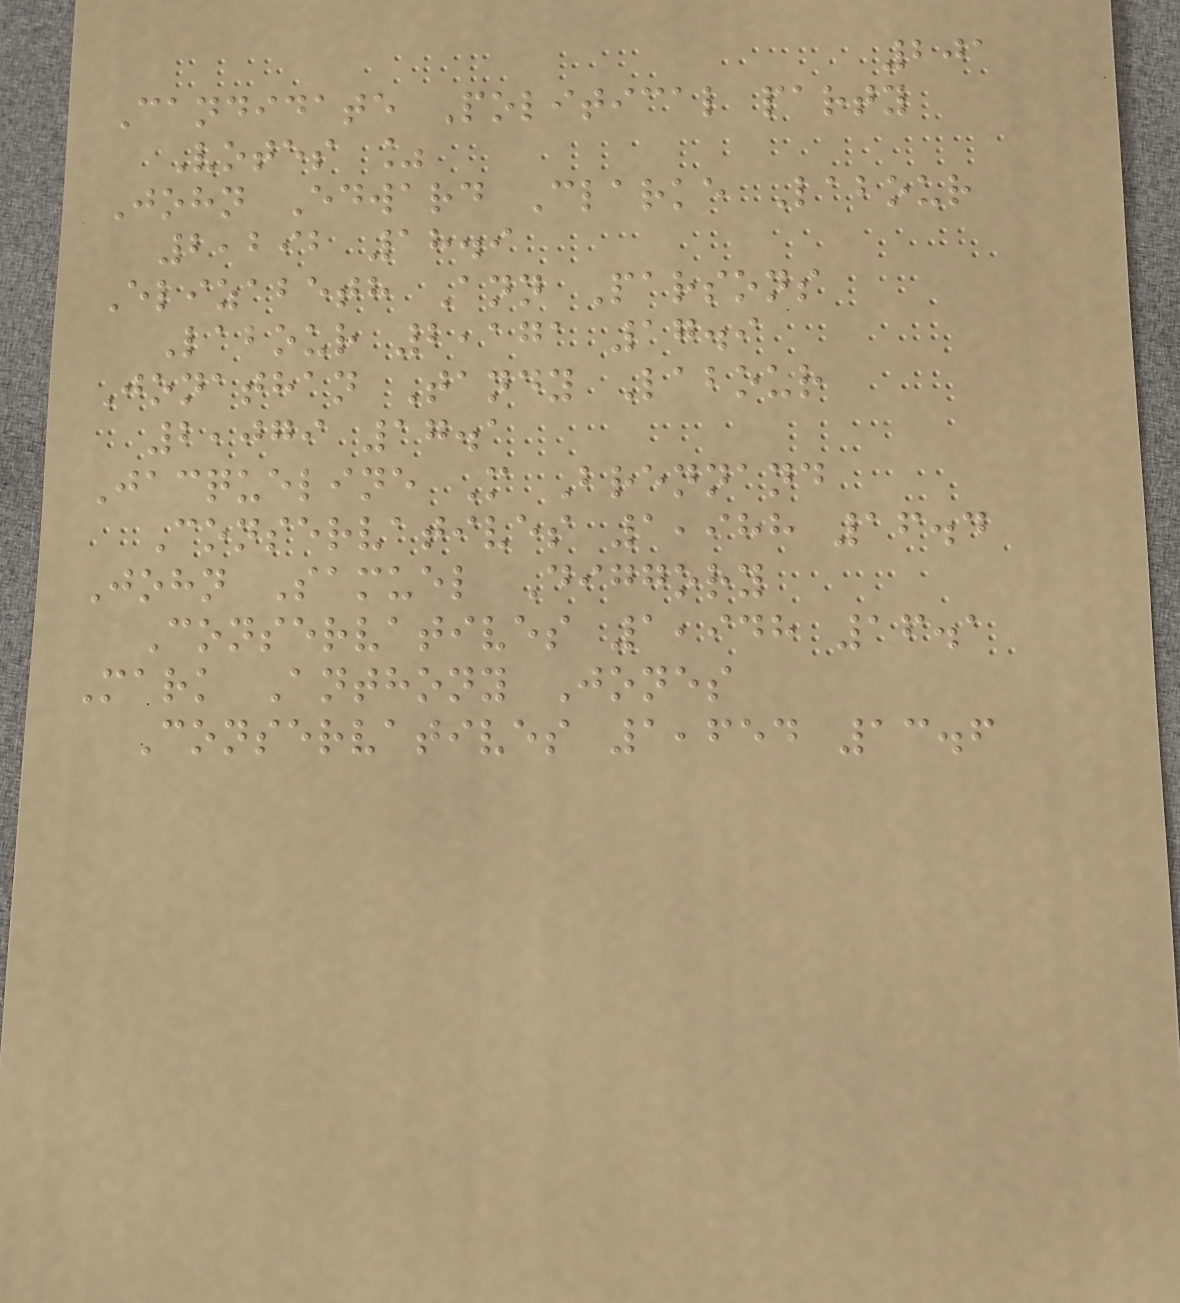201
Candidate Political party
Votes %
John Edward Clarke Labour
2,292 18.9
Elizabeth Ann Parsons
Labour 2,171 17.9
Jonathan Tandy Labour
2,079 17.1
Jacqueline M Brennand
Conservatives 1,988 16.4
John Samuel Diggory
Conservatives 1,948 16.1
Mark Anthony Jones
Conservatives 1,654 13.6
